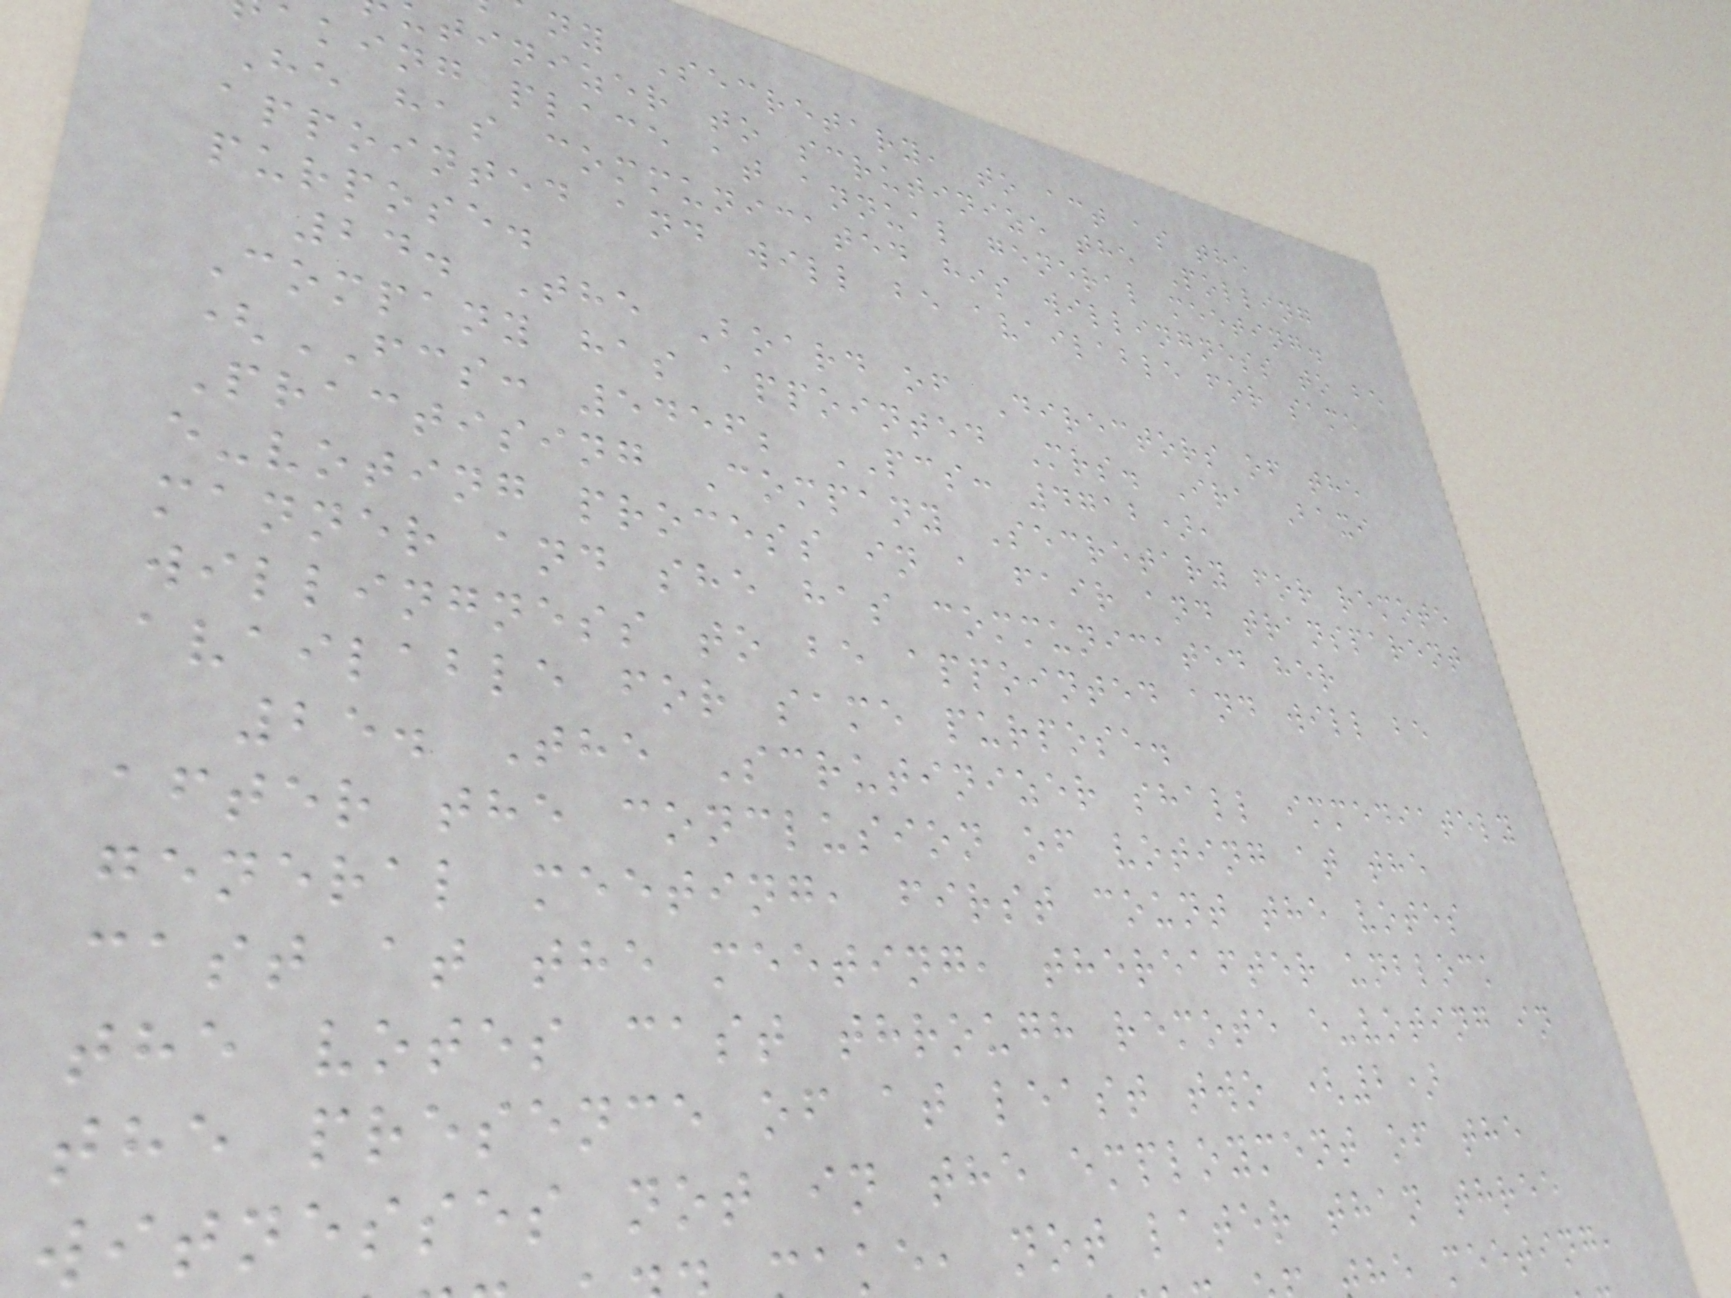ny Secretary, to act as the
tinizer to scrutinize the Polling
aking place at annual general meeting.
He has communicated his willingness to be
appointed and will be available for same
purpose.
24. The Board of Directors of the
Company has appointed Mrs. Ira Baxi
(FCS: 5456; PCS: 4712),
Practising Company Secretary for remote
e-voting process in a fair and transparent
manner and she has communicated her
willingness to be appointed and will be
available for same purpose.
25. The Scrutinizer shall immediately
after the conclusion of voting at the
general meeting, first count the votes
cast at the meeting, thereafter unblock
the votes cast through remote e-voting in
the presence of at least two (2)
witnesses not in the employment of the
ke, not later than three
